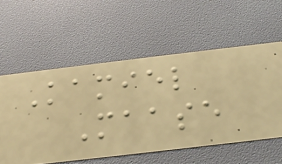Kamiel
Maase
